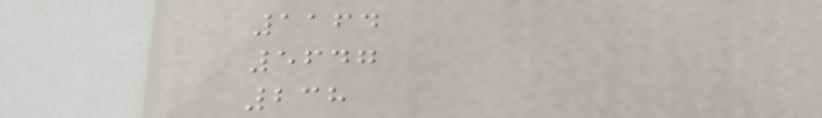1164
5647
238
